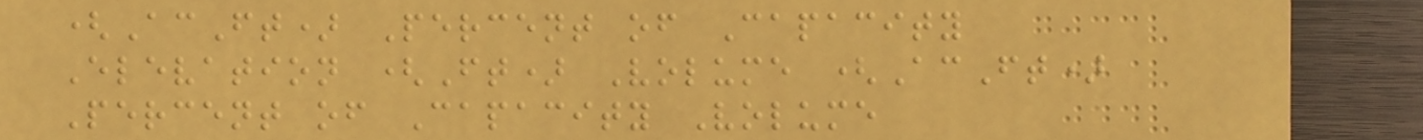(AcFt) Percent of Capacity
Elevation (Ft) Volume (AcFt)
Percent of Capacity Volume
